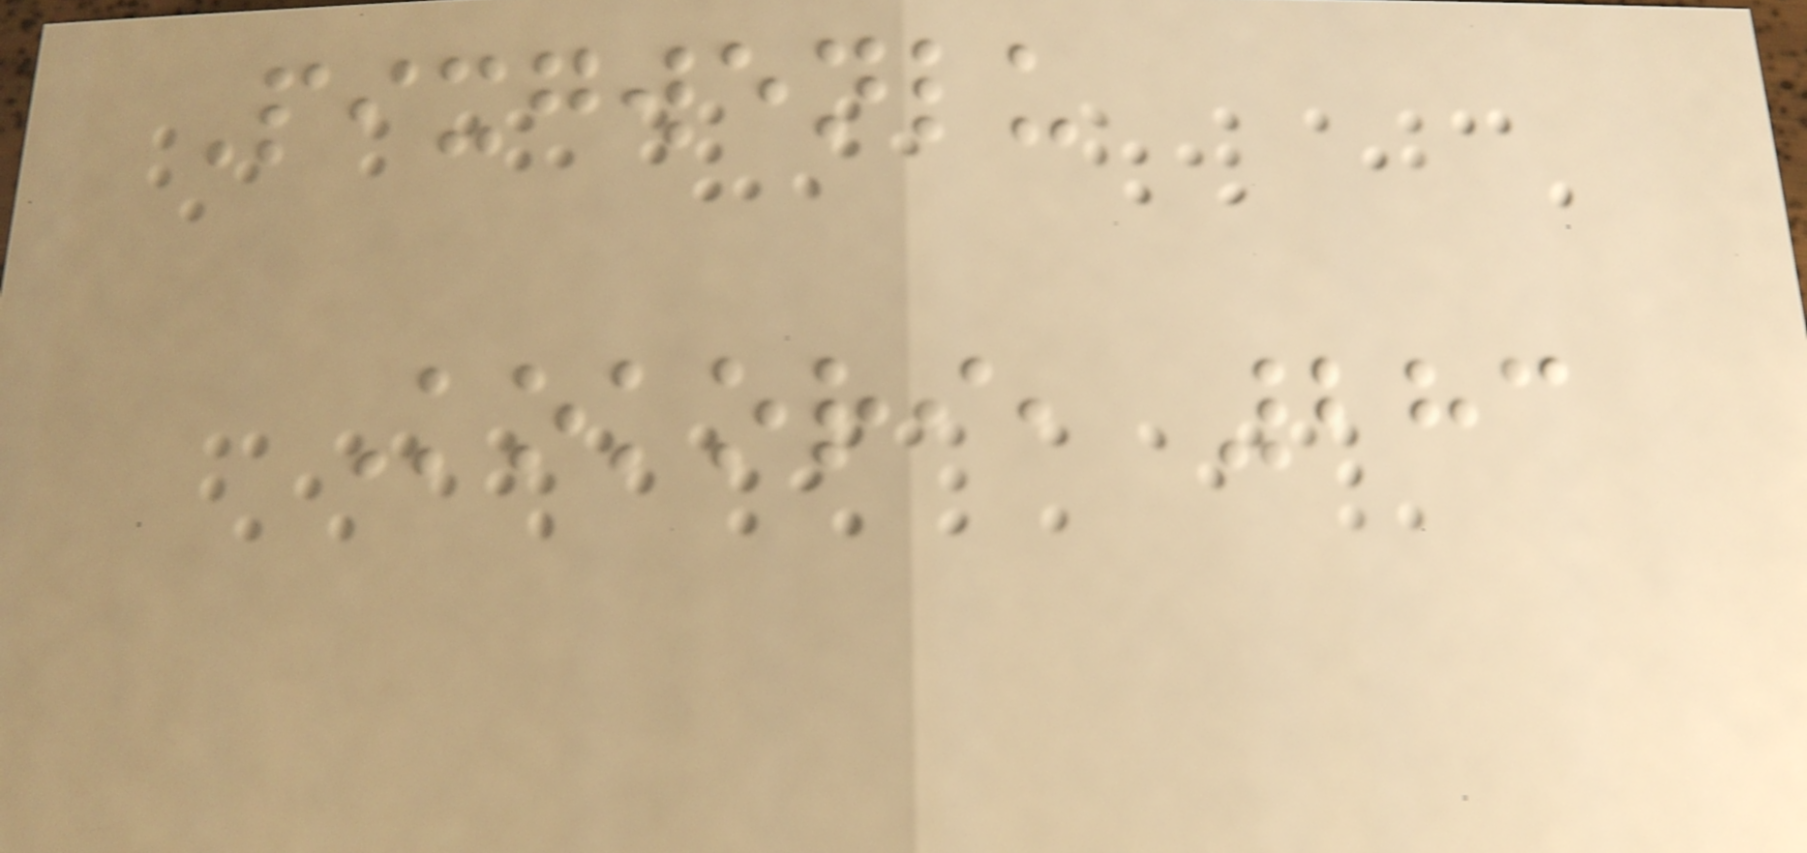Pixgwenlu
Kokori, 283
